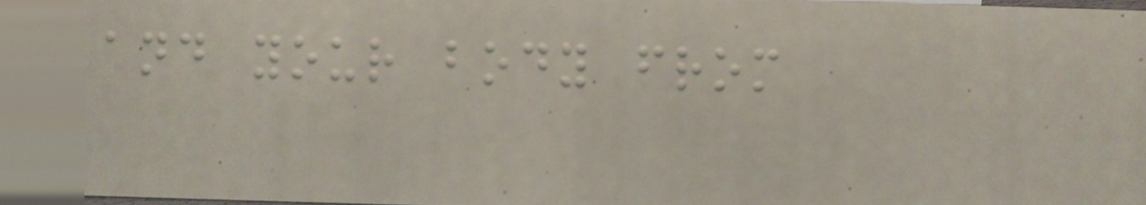and your body from
